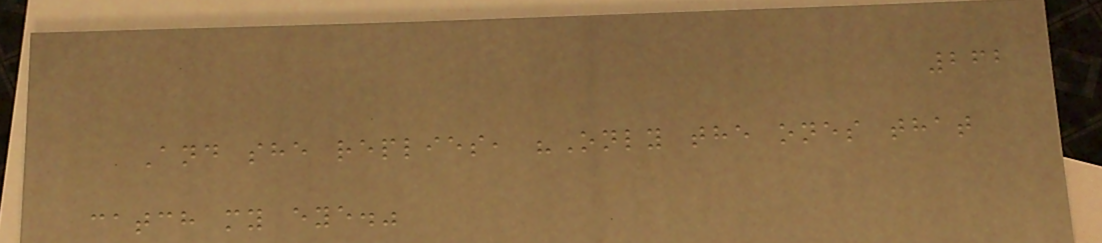262
And she replies, "Only the ones that
catch my eye."
